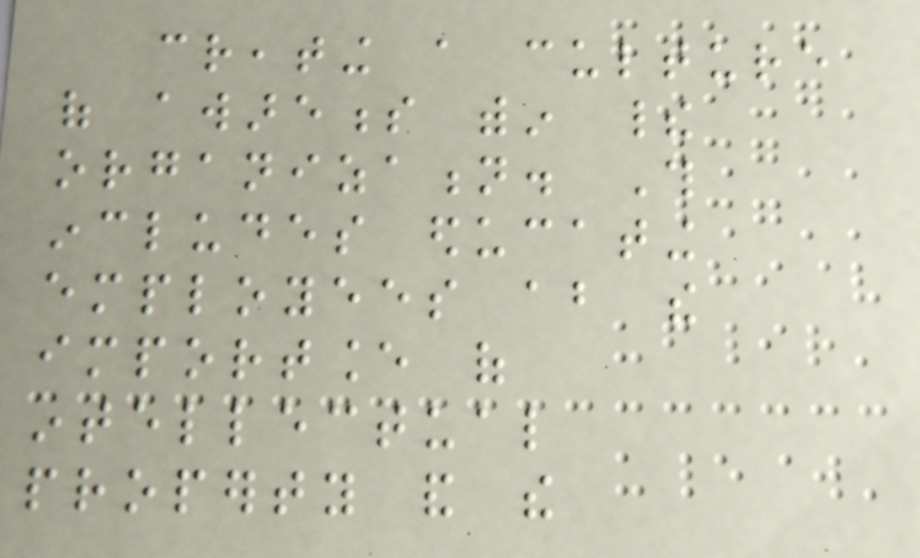creating a culture
of awareness within their
organization. This
includes educating
employees about the
importance of
intellectual
property and the
